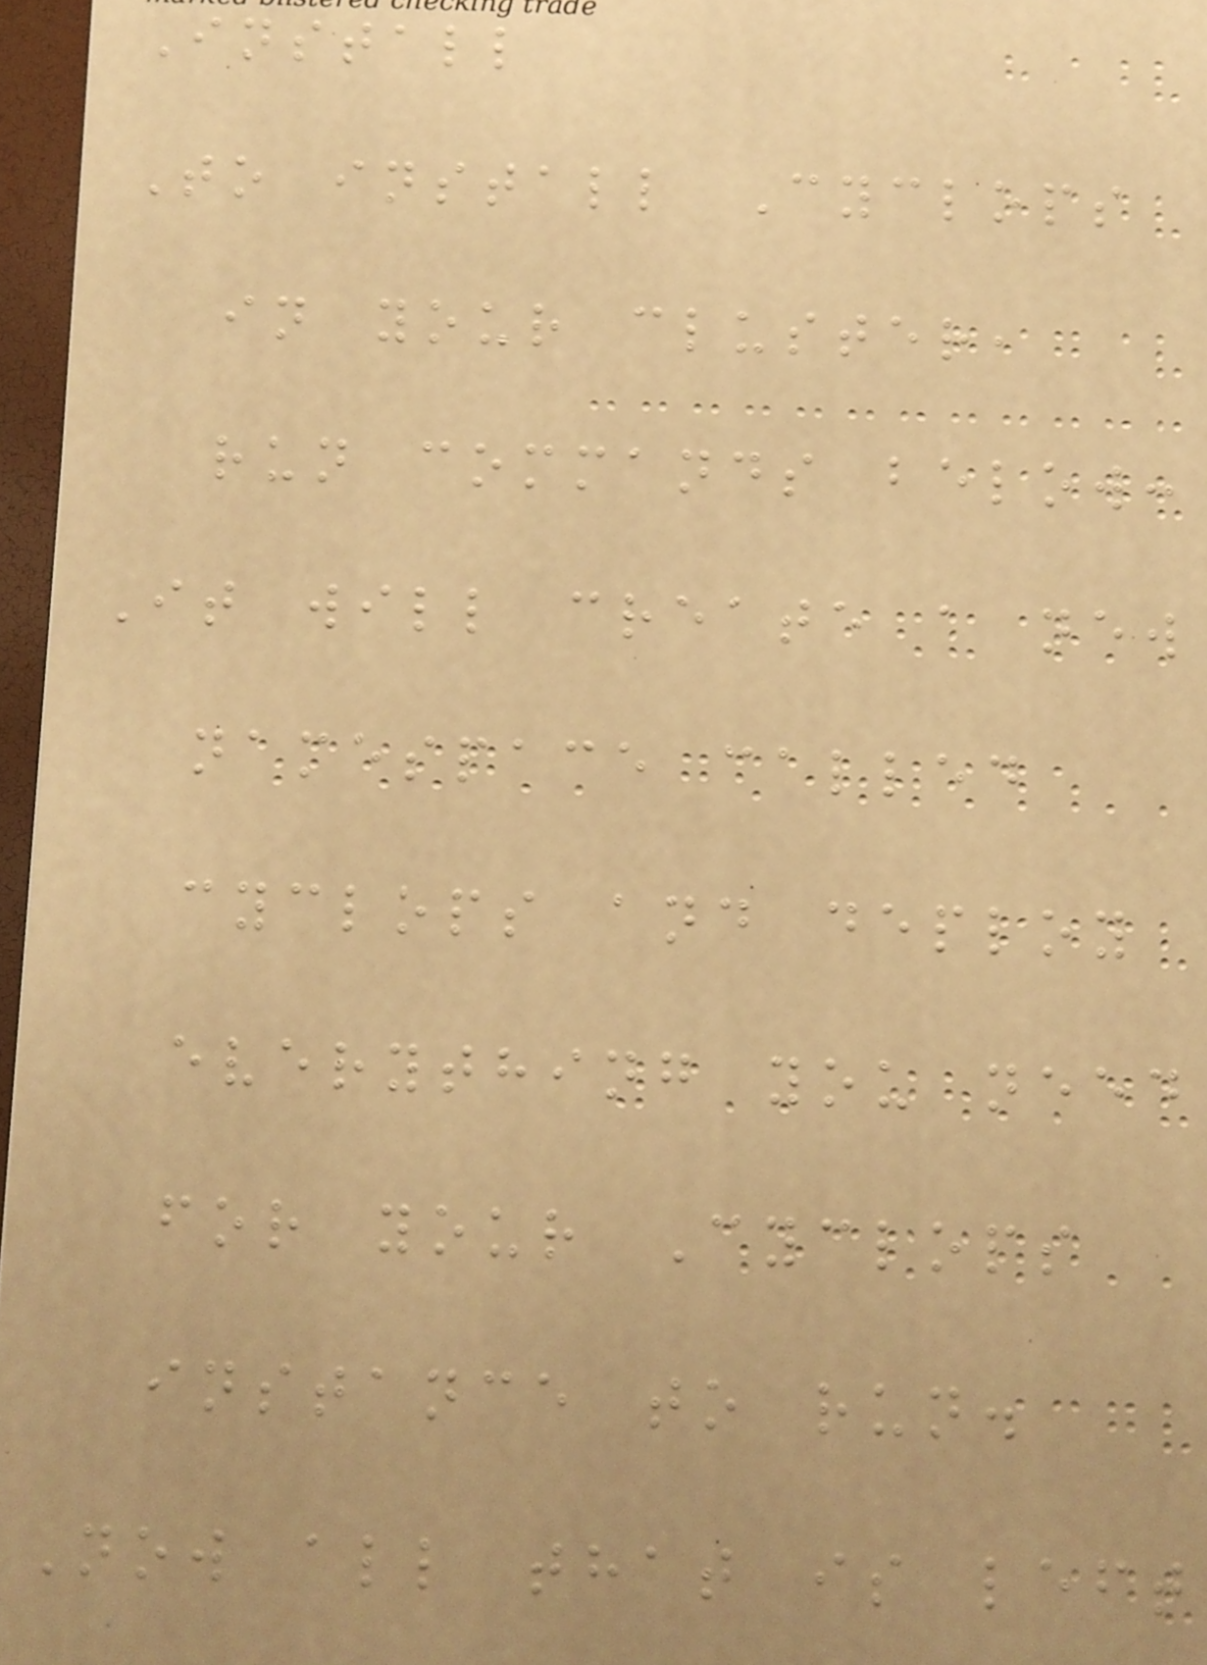Install
To install Cyclops
in your cluster,
run commands below:
It will create a new
namespace called
cyclops and deploy
everything you need
for your Cyclops
instance to run.
Now all that is left
